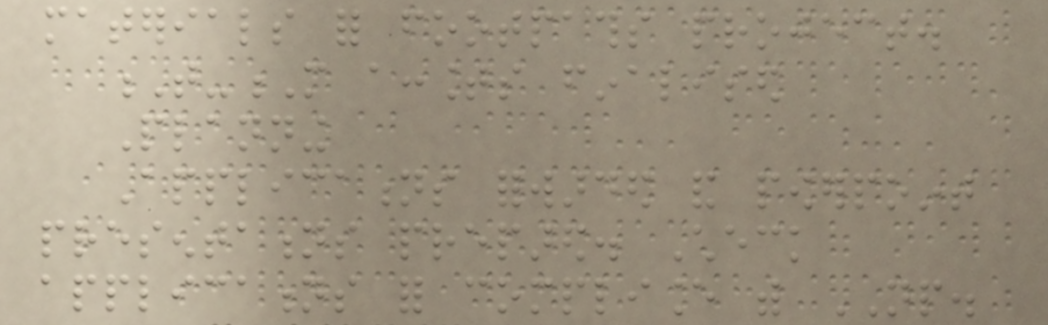materials for footpaths project.
T-M accounts finalised
Planning
Applications forwarded and powerpoint
presentations prepared. Check
applications for compliance with NP.
